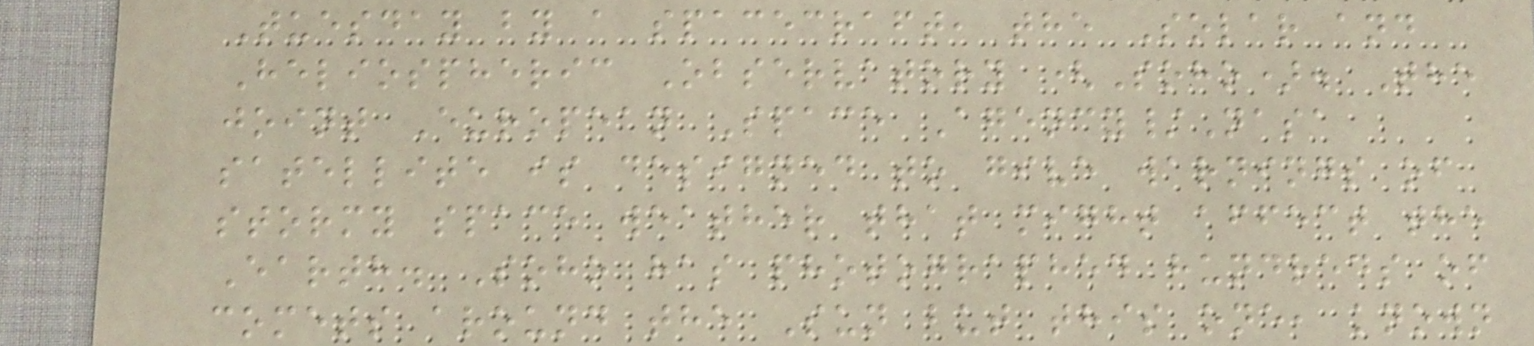Tuesday by a spacecraft, the Solar and
Heliospheric Observatory (Soho). The
joint European Space Agency/Nasa
satellite is designed to give warnings of
stormy space weather that might affect the
Earth. Soho has photographed hundreds of
comets around the Sun but this one, known
